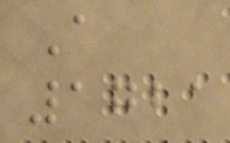A
1721
